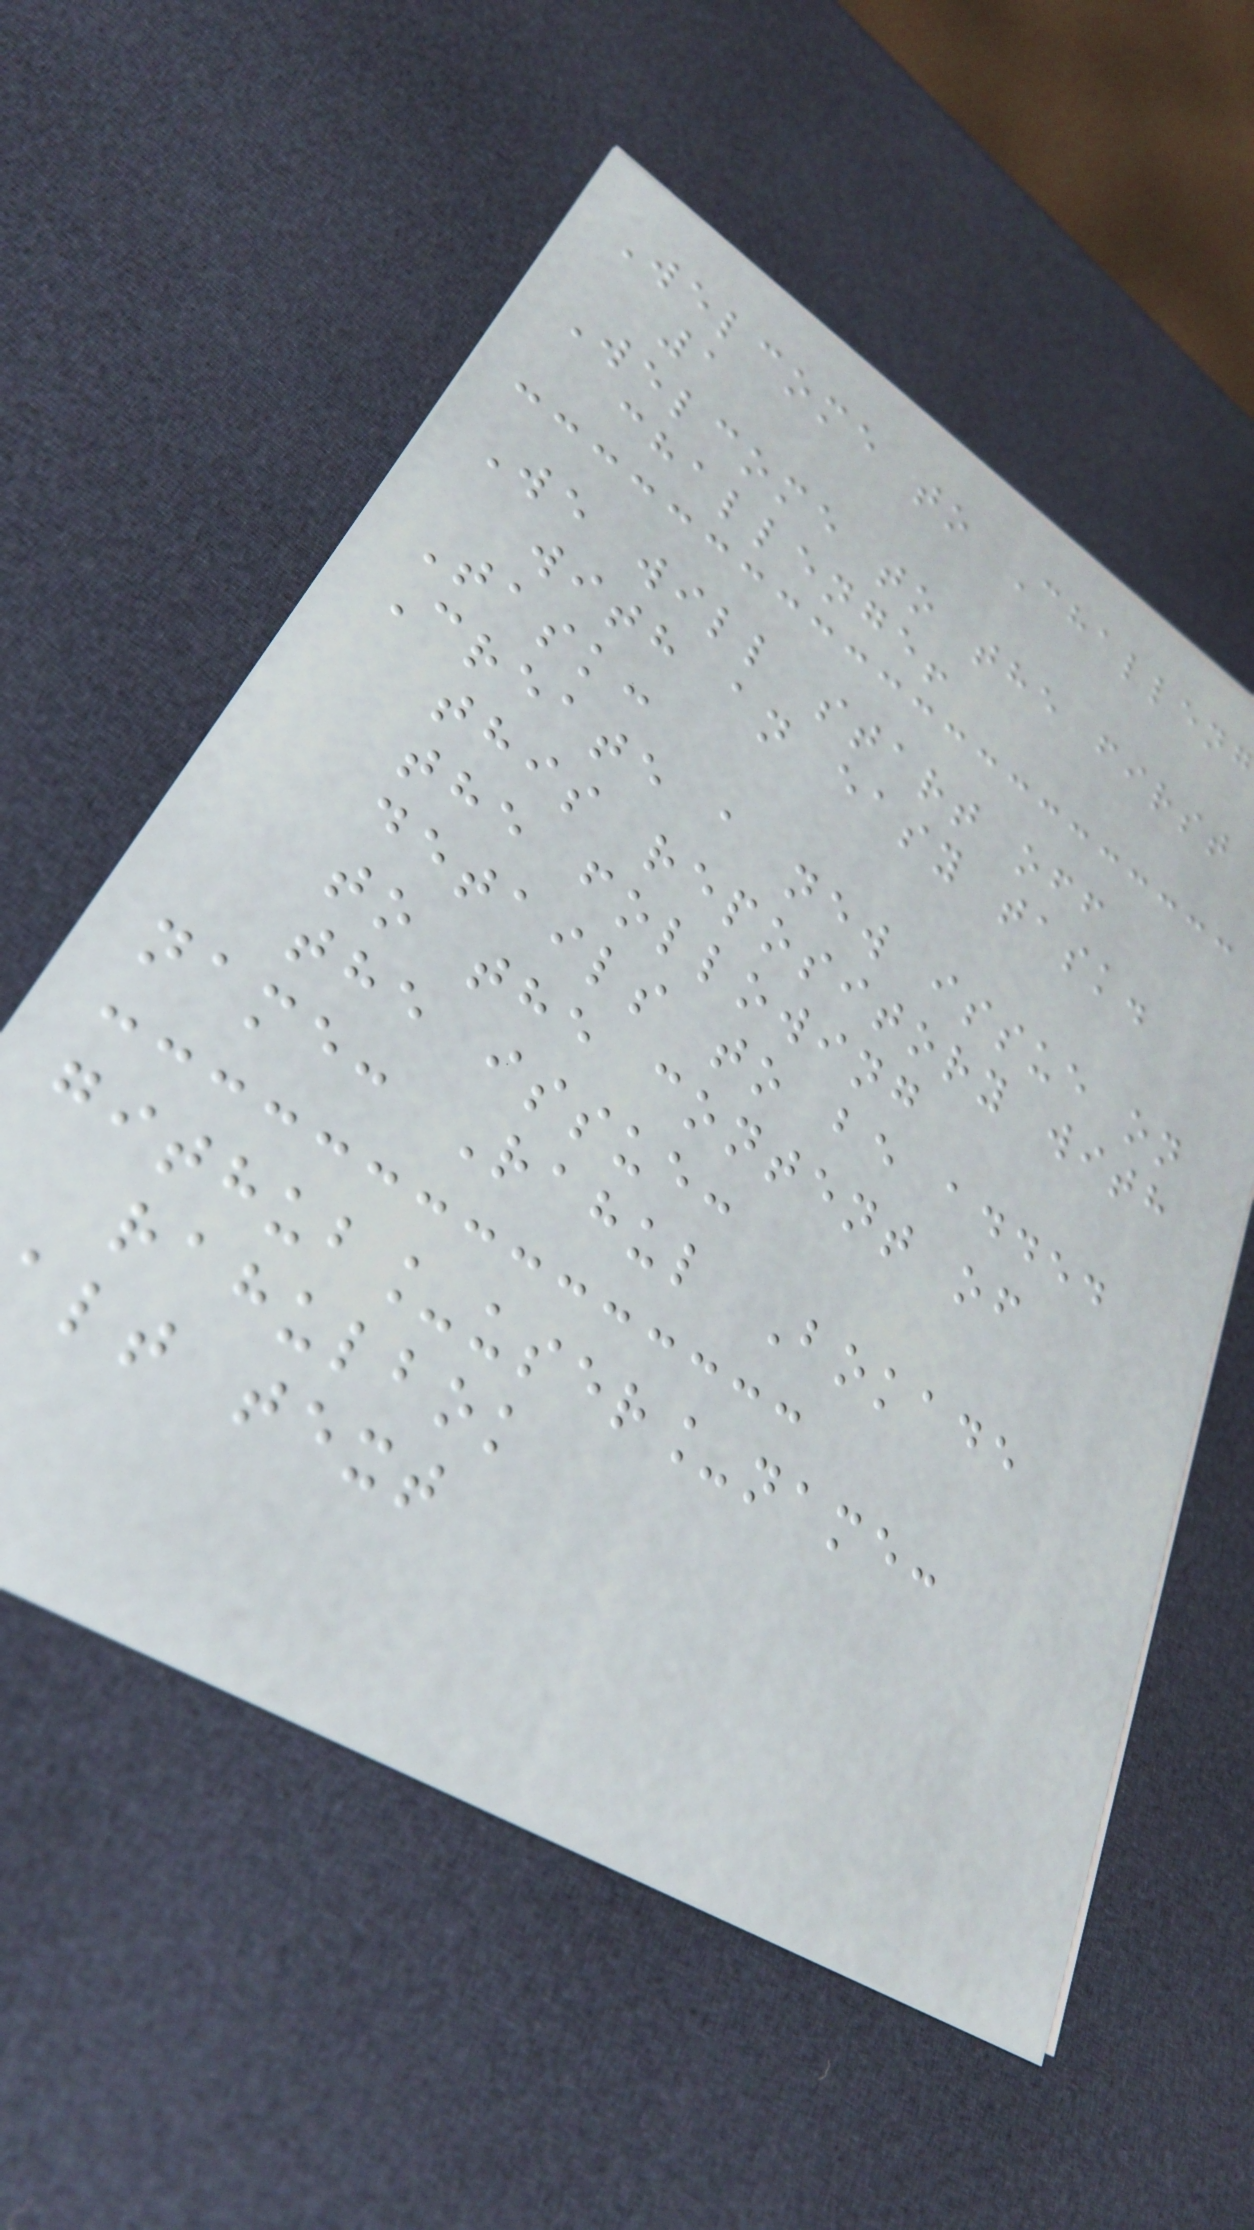Welcome to Challeng
1
Welcome to the first
challenge!
We will start off
with an easy task.
Task:
Create a new issue on
this repository with
the following
details to be added
to the content of
the issue:
name: Rahul Bokade
github_user_name:
rahulbok
lt text
